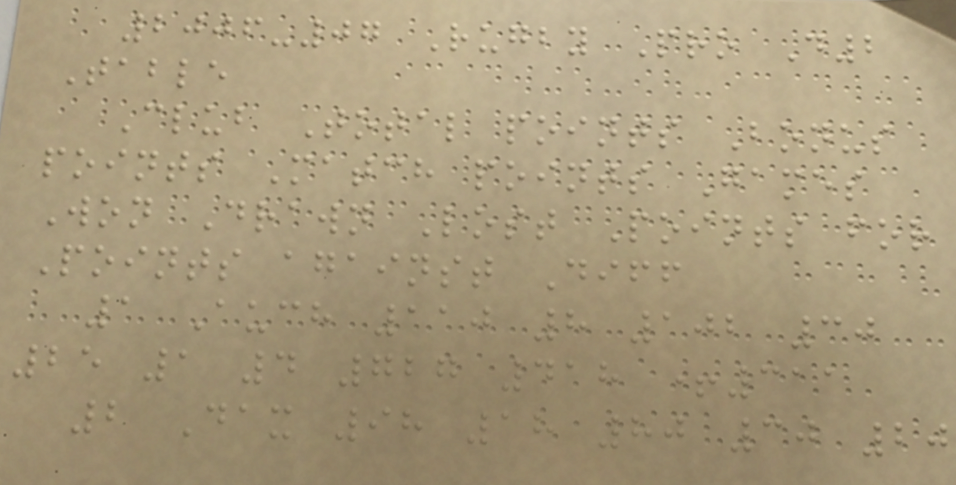2006-07 Rugby Pro D2
Table
Club Total points Bonus
points Match points Games
Won Drawn Lost Points for
Points against Diff
1 Auch 110 8 102 30
25 1 4 727 418 +311
2 Dax 98 18 80 30 20
